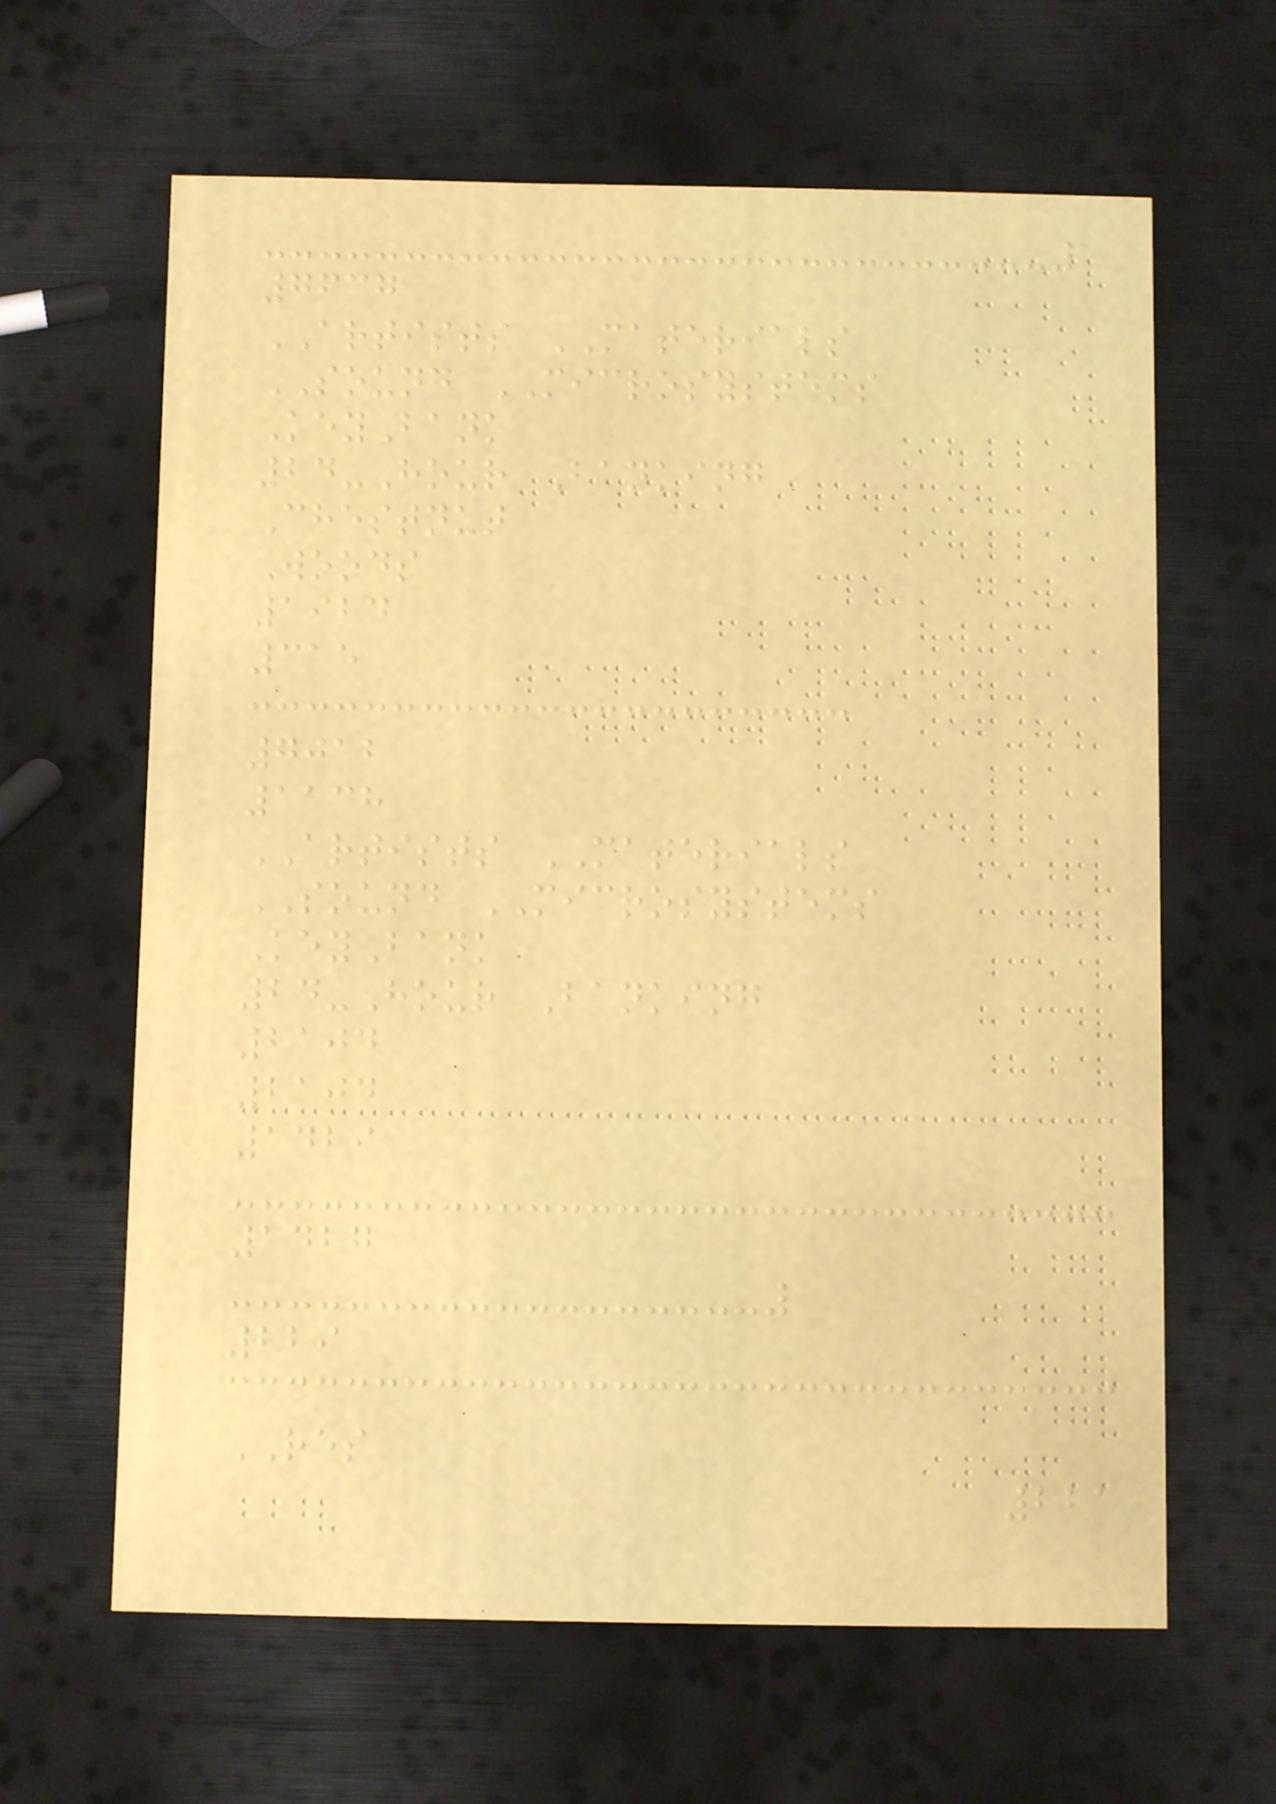7637
ARTISTS MATERIALS
SOUND MICROSYSTEMS
KeyBank
24-Hour Banking
Chestnut
Woods
1924
315
7012
1138
ARTISTS MATERIALS
SOUND MICROSYSTEMS
KeyBank
24-Hour Banking
2104
2104
1429
1427
229
RES
221
